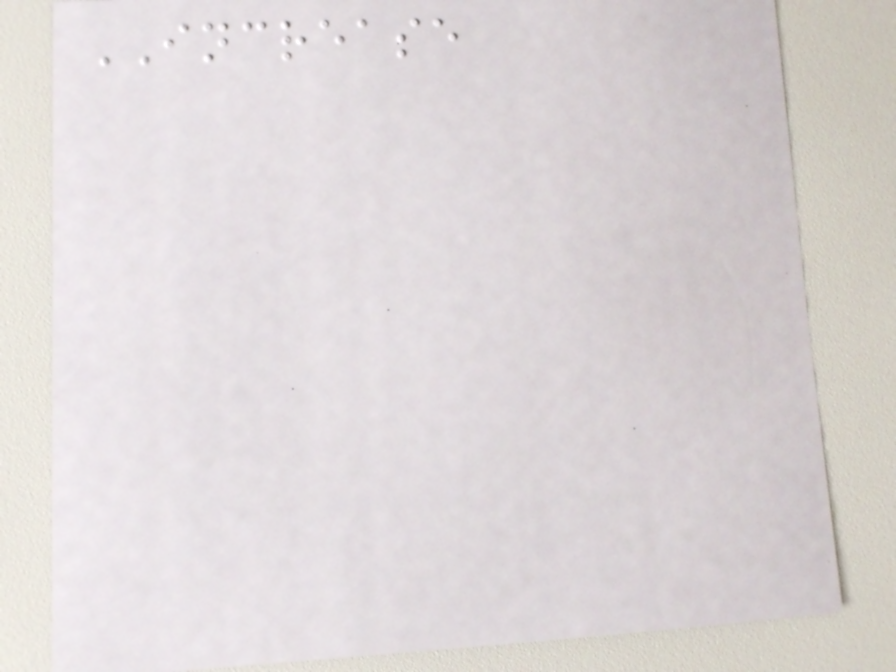INCREASE
